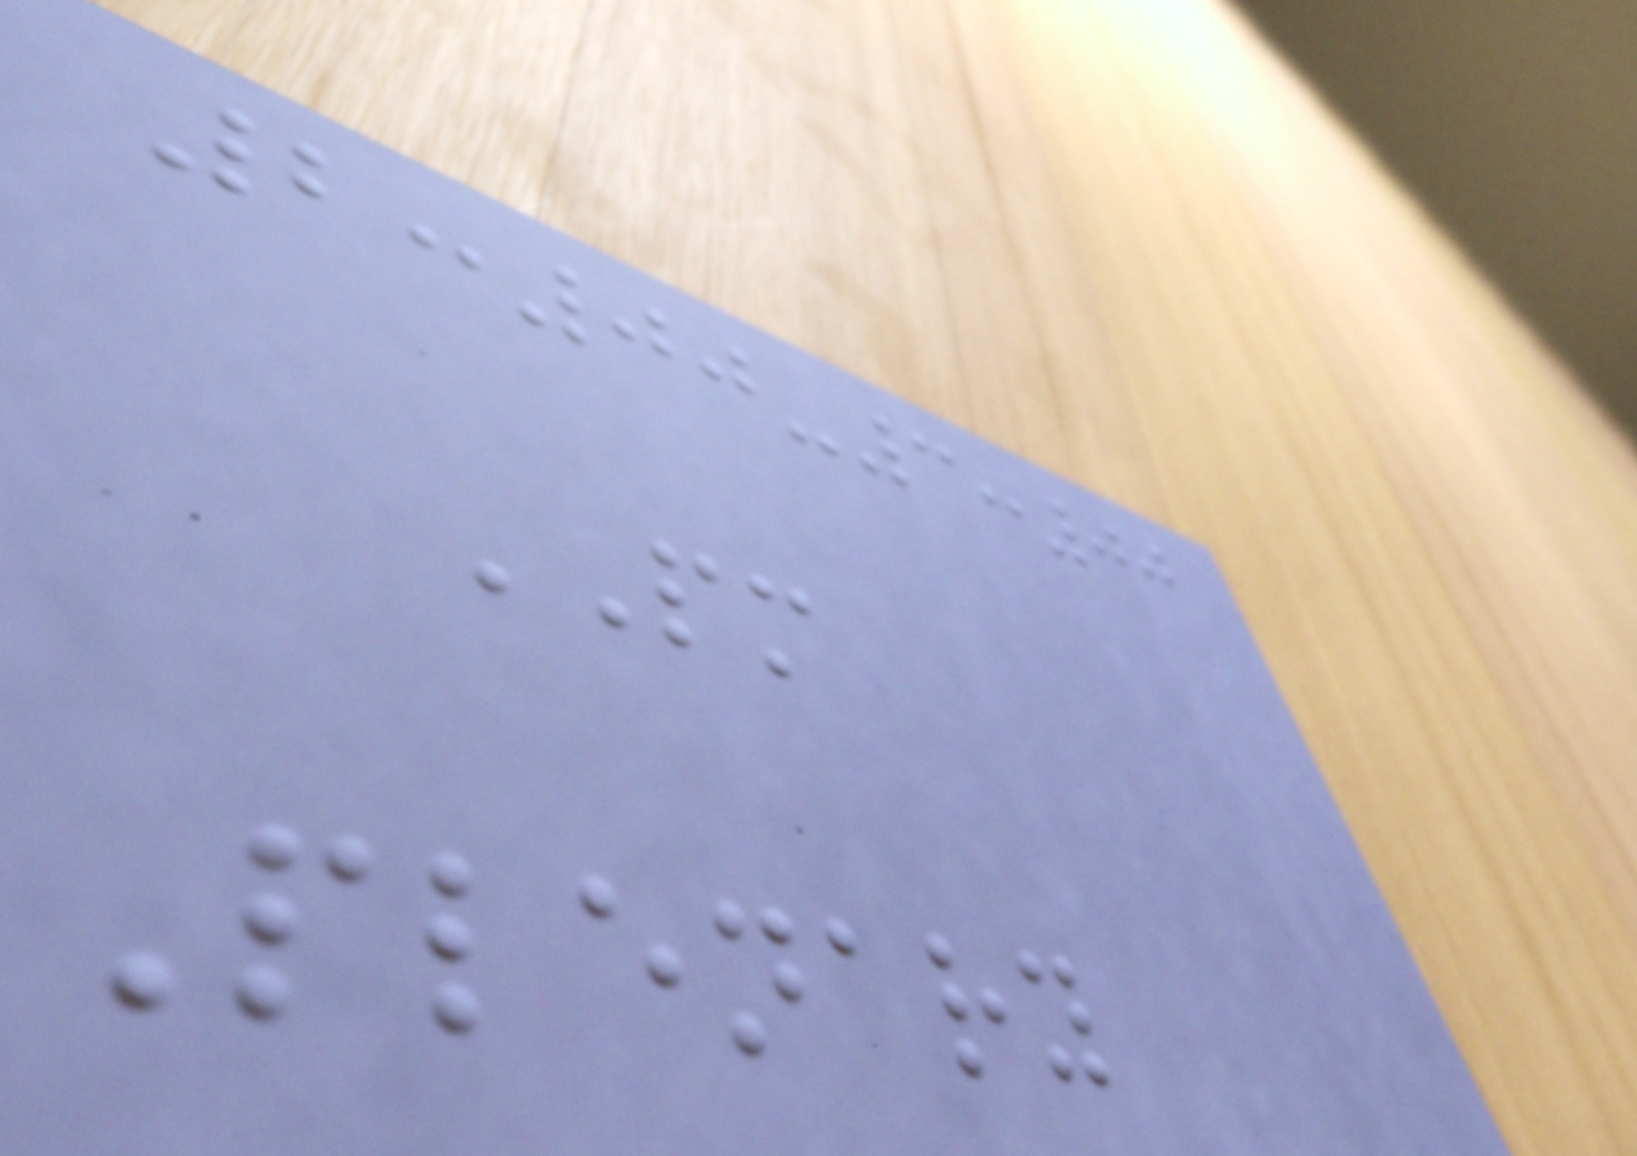2:00-3:00
PM
Plenary
